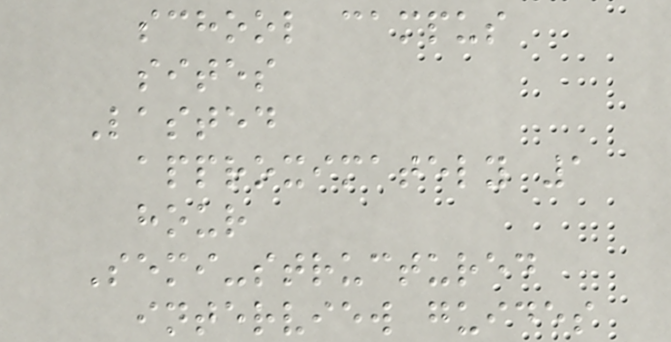school campus
sites
Lasted
approximately 1
hour
Semi-structured
interview guides
